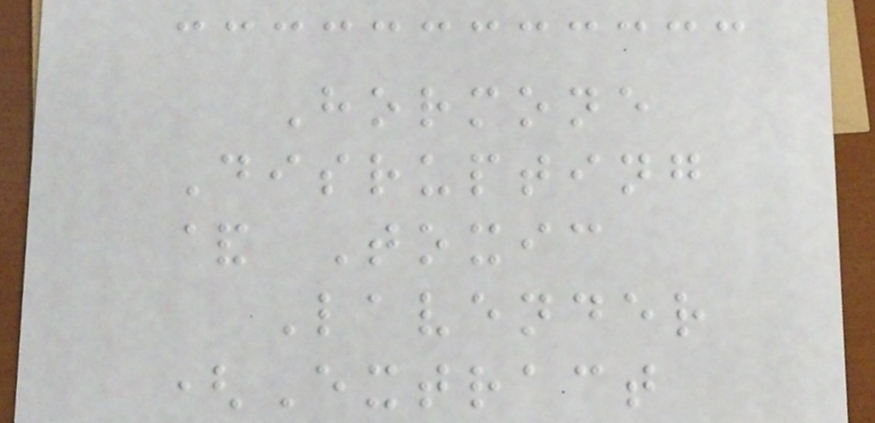Hormone
Disrupting
& Toxic
Lavender
(Extract
